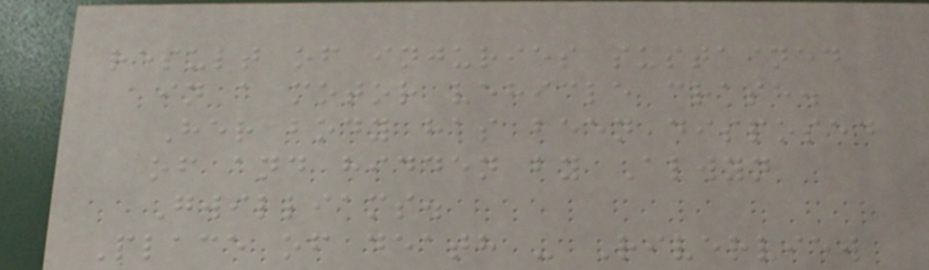result of injuries sustained
in a motor vehicle crash.
Her body has been disposed
of and hidden by Alwyn
Gwilliams.
Place of death - Riverview
